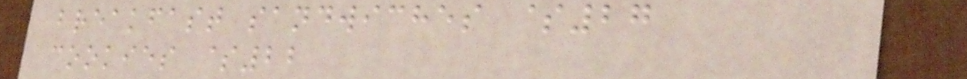breakfast sandwiches $27
cookies $22
